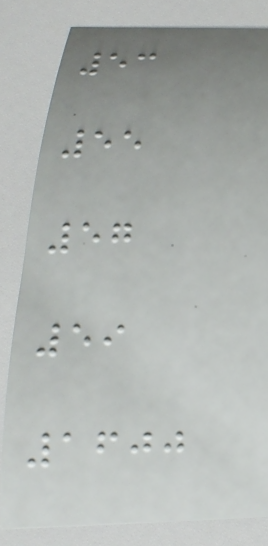53
55
57
59
1600
